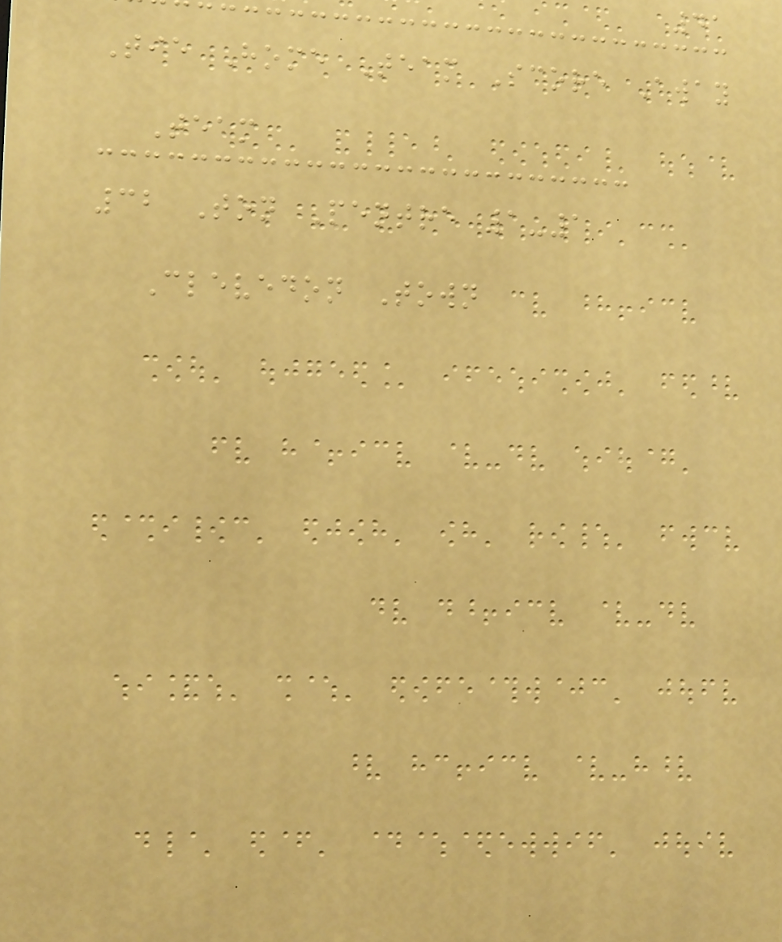41
Tie Home Team Score Away
Team
32 Ton Pentre 1-1
Clevedon Town
